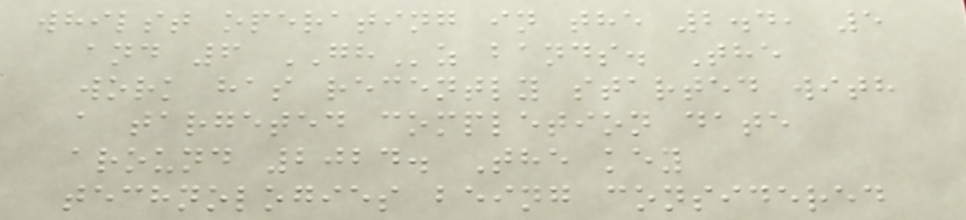whilst operating in the 2.4, 5
and 6 GHz bands. The
work has recently started with
a targeted completion date
around 2024. The key
technologies being considered
